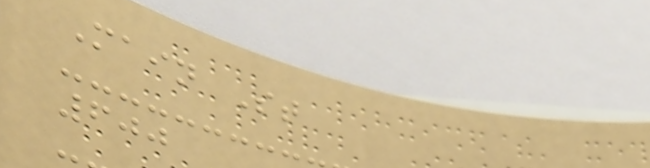Main St
600
